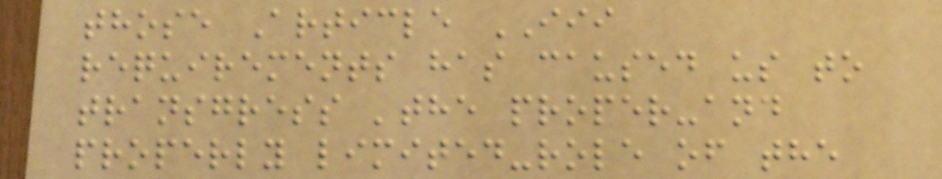those Article III
requirements has caused us to
transgress 'the proper-and
properly limited-role of the
